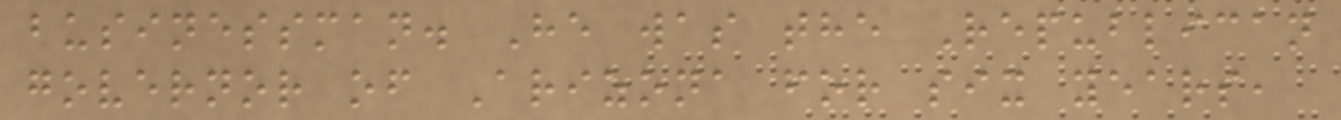businessman. He was the Republican
governor of Arizona for six years,
